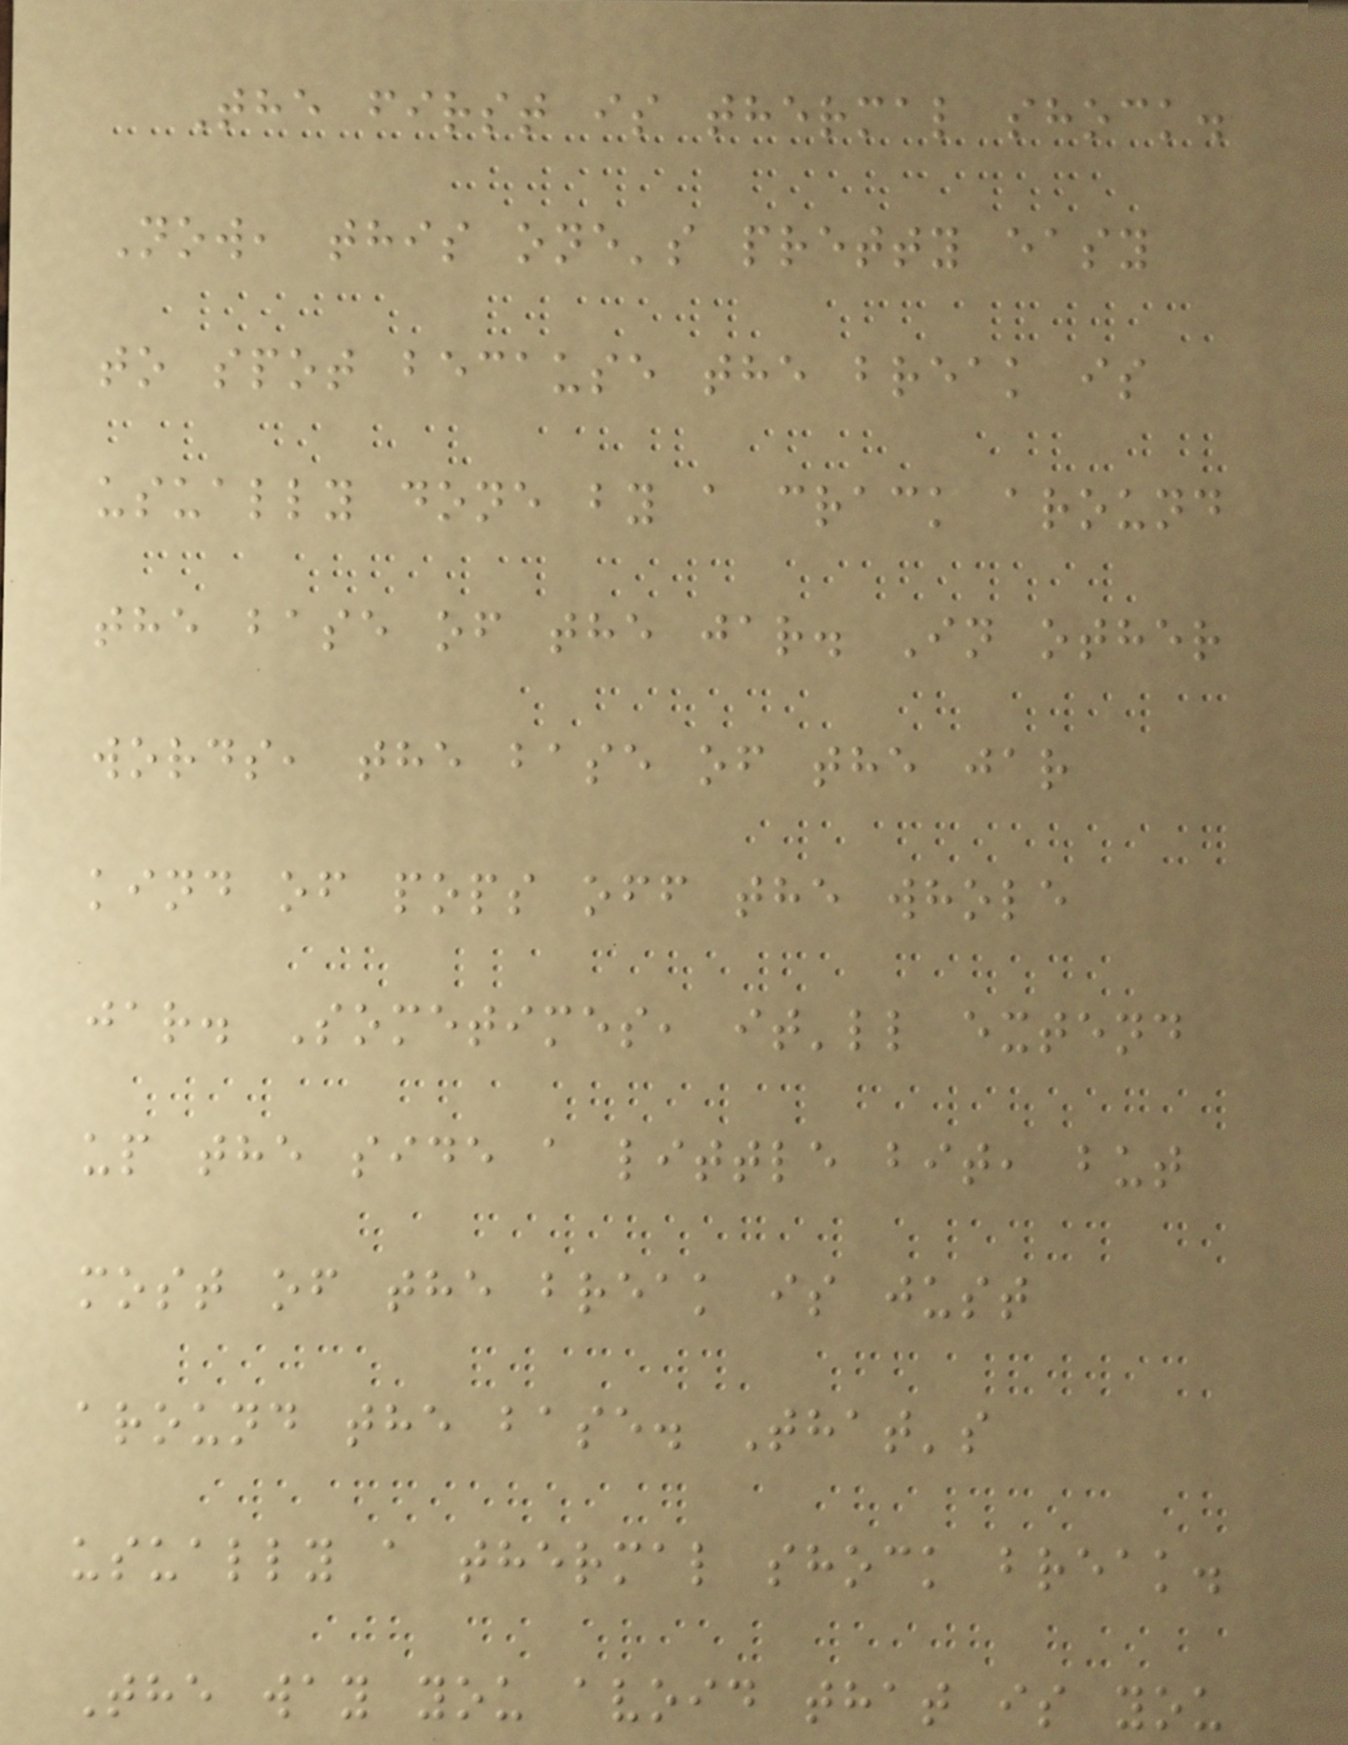The first is thermal shock.
Now, this one's pretty easy
to spot because the break is
usually done by a crack around
the base of the jar. In other
words, the base of the jar
kind of pops off the whole
jar. Sometimes, it'll extend
up the side a little bit, but
most of the break is just
around the base. That's
usually a thermal shock break.
The way you avoid that is you
